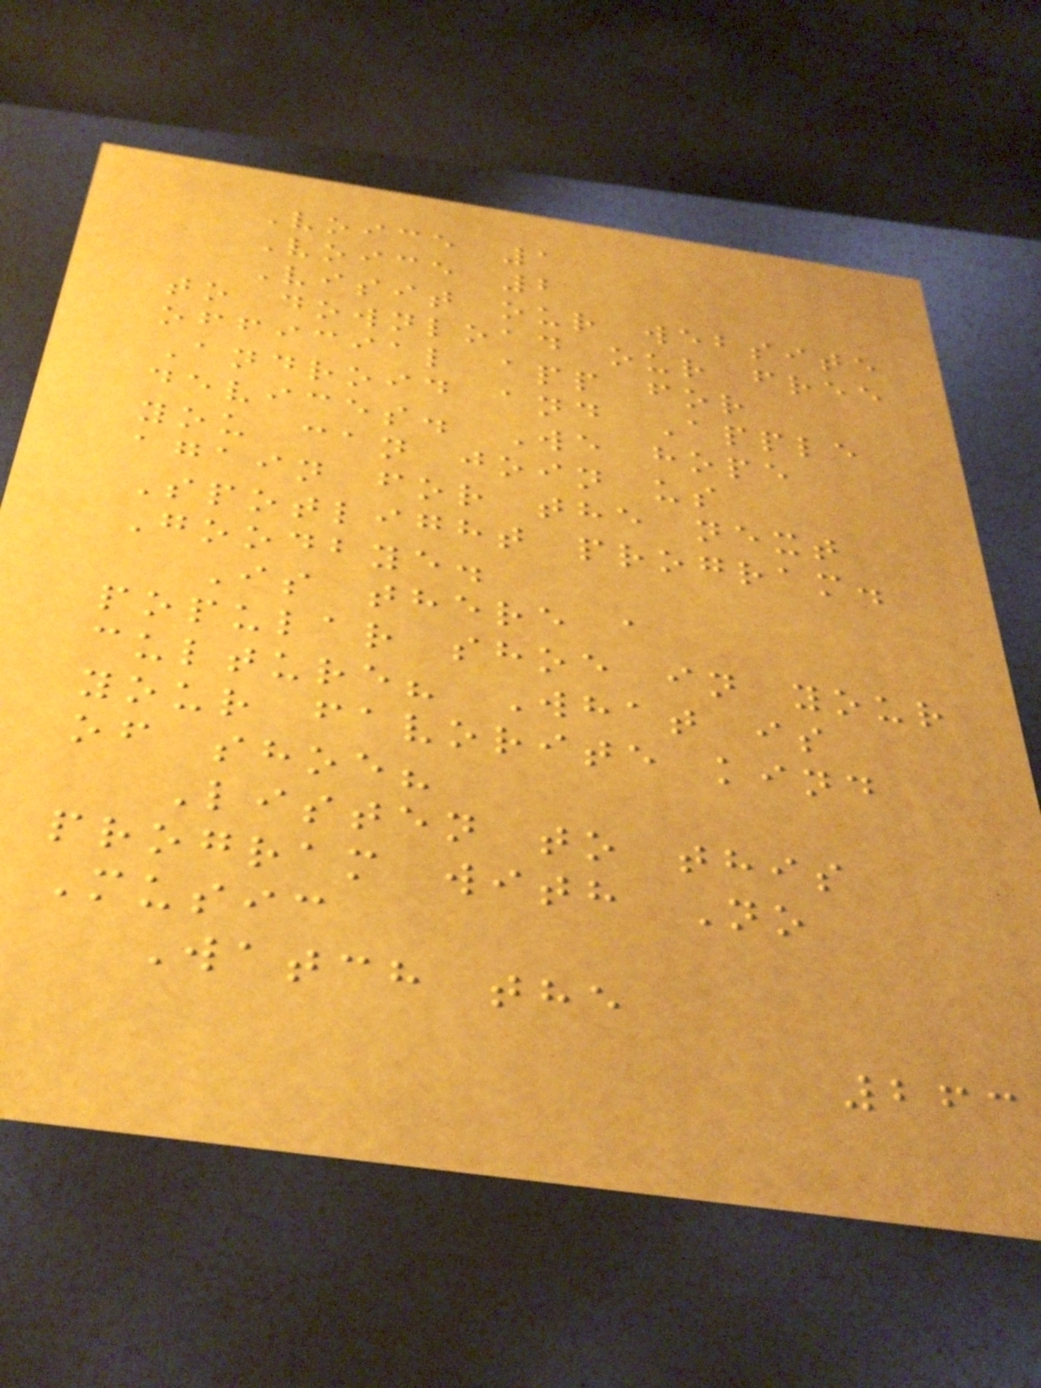Voice 1
Voice 2
Visit our website
to download our free
official app for
Android and Apple
devices. We hope
you can join us
again for the next
Spotlight program.
Goodbye.
Is there a
popular shoe in your
culture? What is
your favorite kind
of shoe?
Listen to this
program with No
Music
Watch the
263
